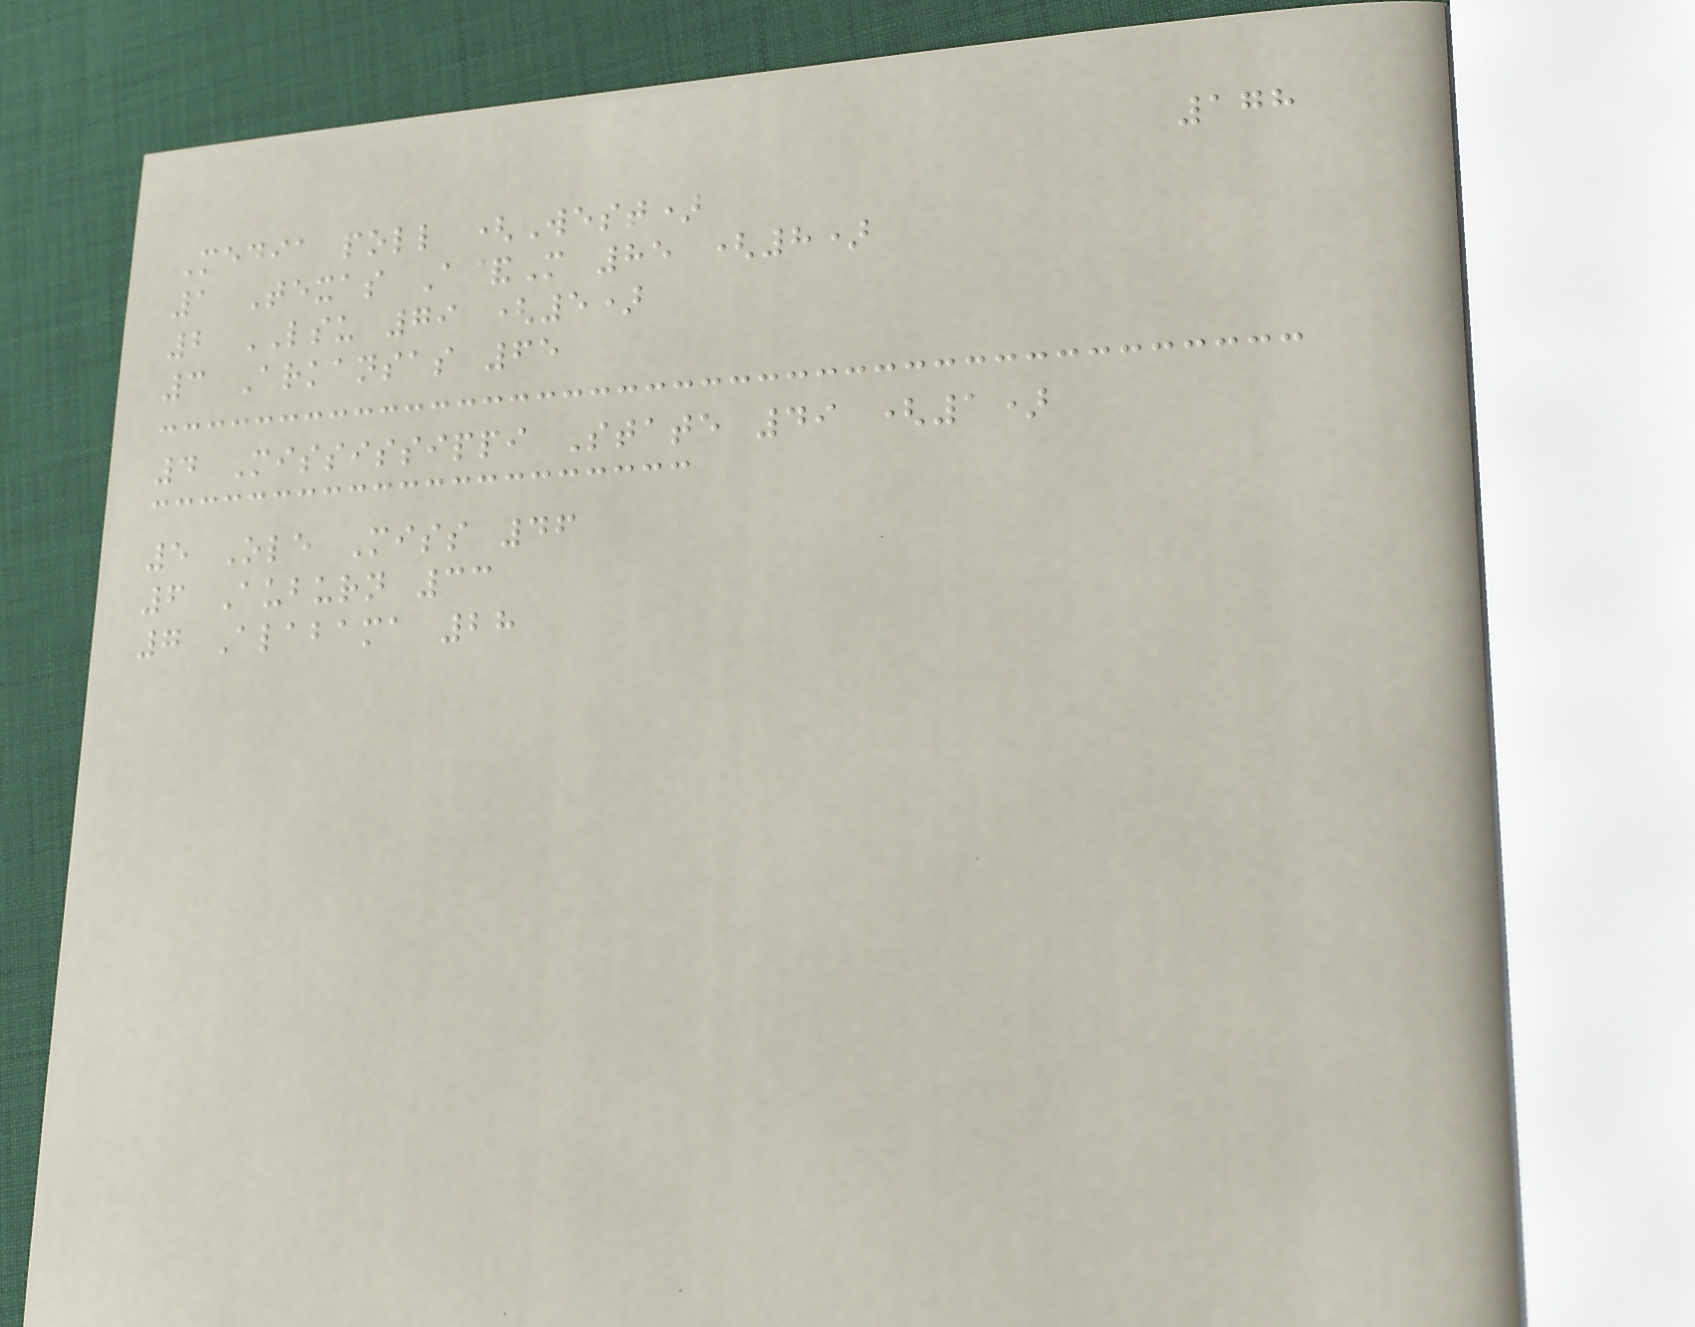178
Media poll (West)
1 Texas A&M 85 (8)
2 LSU 79 (5)
3 Arkansas 65
4 Mississippi State 49 (1)
5 Ole Miss 46
6 Auburn 33
7 Alabama 28
